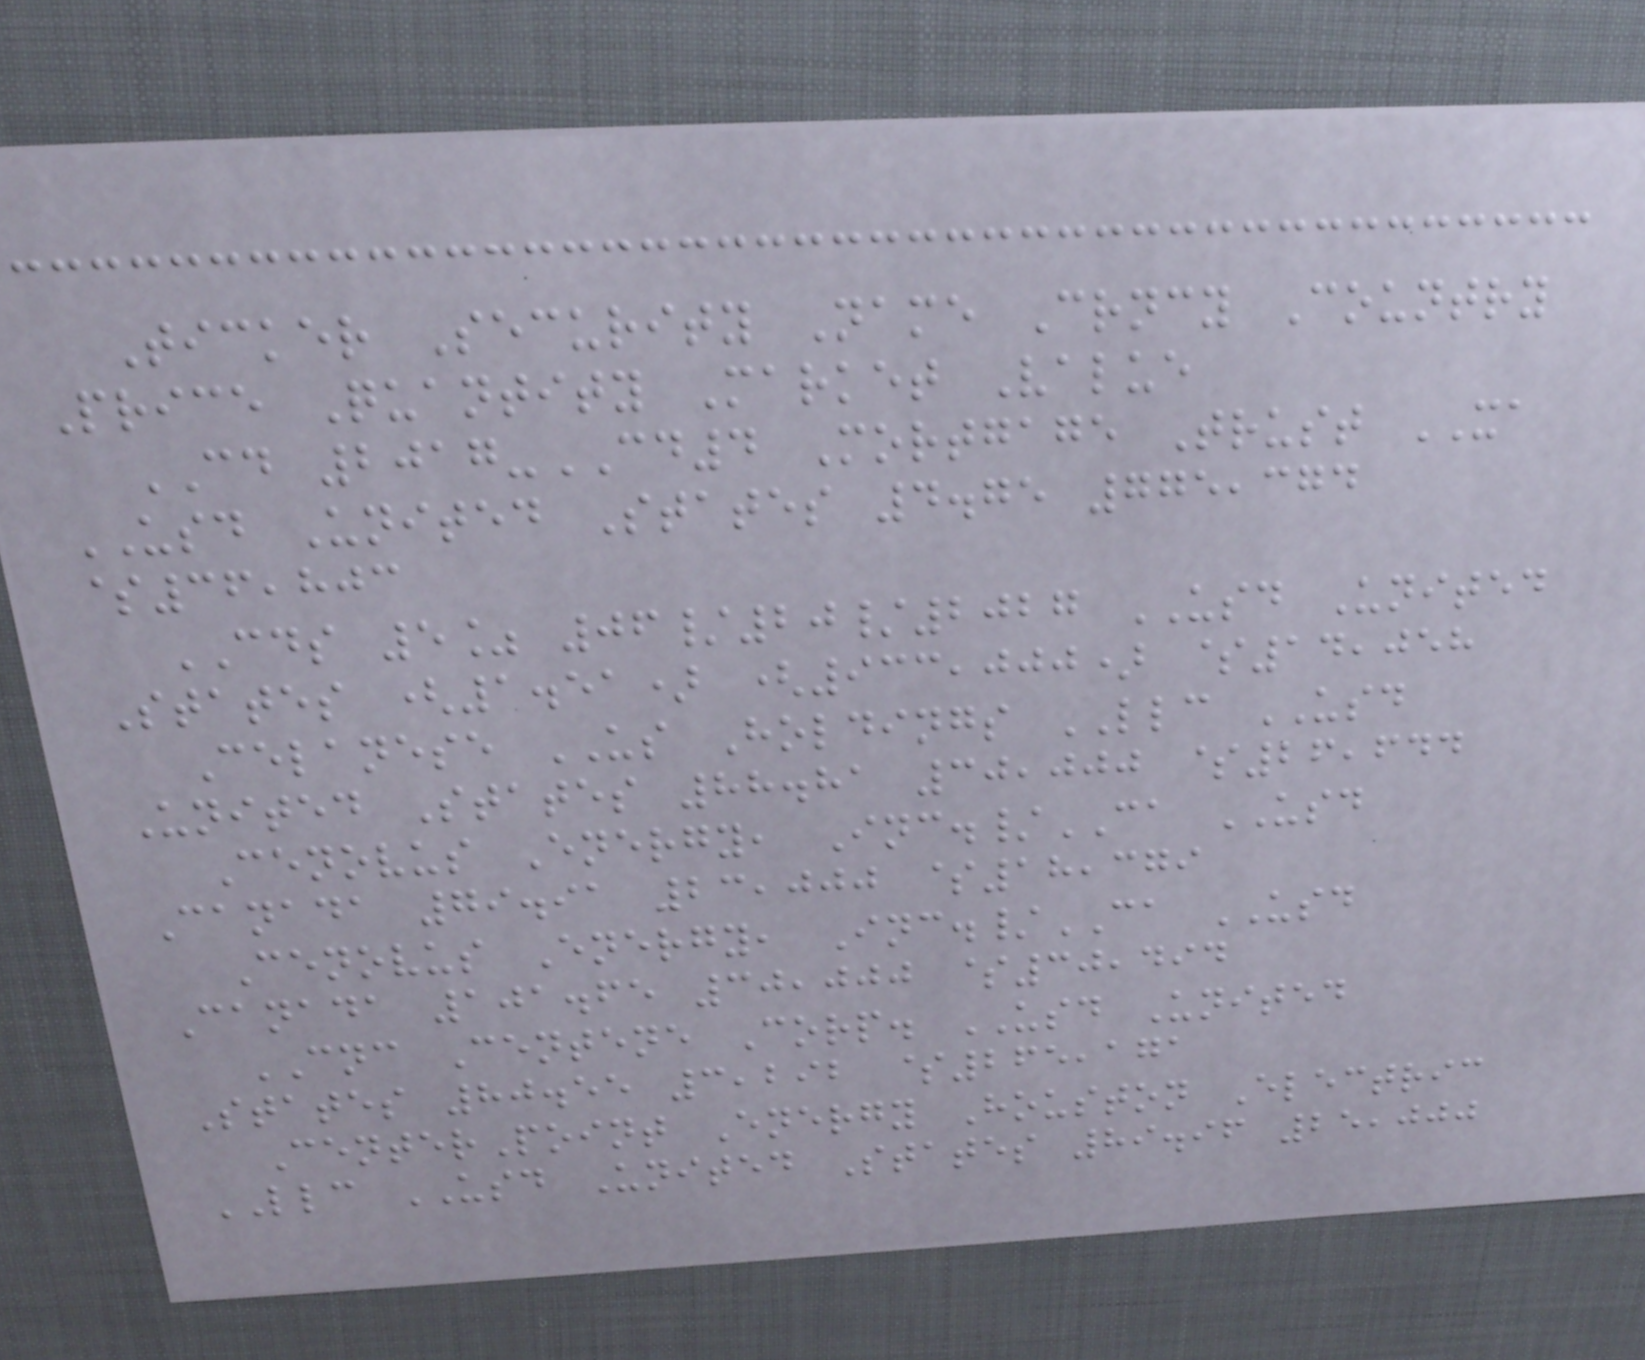Ticker Security Name Crncy Country
Price Quantity Market Value
CD 2017-CD4 Mortgage Trust XA
USD United States 4.75 775,374
$36,803
CDS 5% 06/20/2027 USD United
States (1.51) (933,000) $14,058
Celanese US Holdings LLC USD
United States 88.81 30,000 $26,644
Cenovus Energy, Inc./CA USD
Canada 79.91 23,000 $18,379
Cenovus Energy, Inc./CA USD
Canada 101.65 30,000 $30,494
CNC Centene Corp. USD United
States 80.55 3,292 $265,171
CenterPoint Energy Houston Electric
LLC USD United States 89.96 25,000
